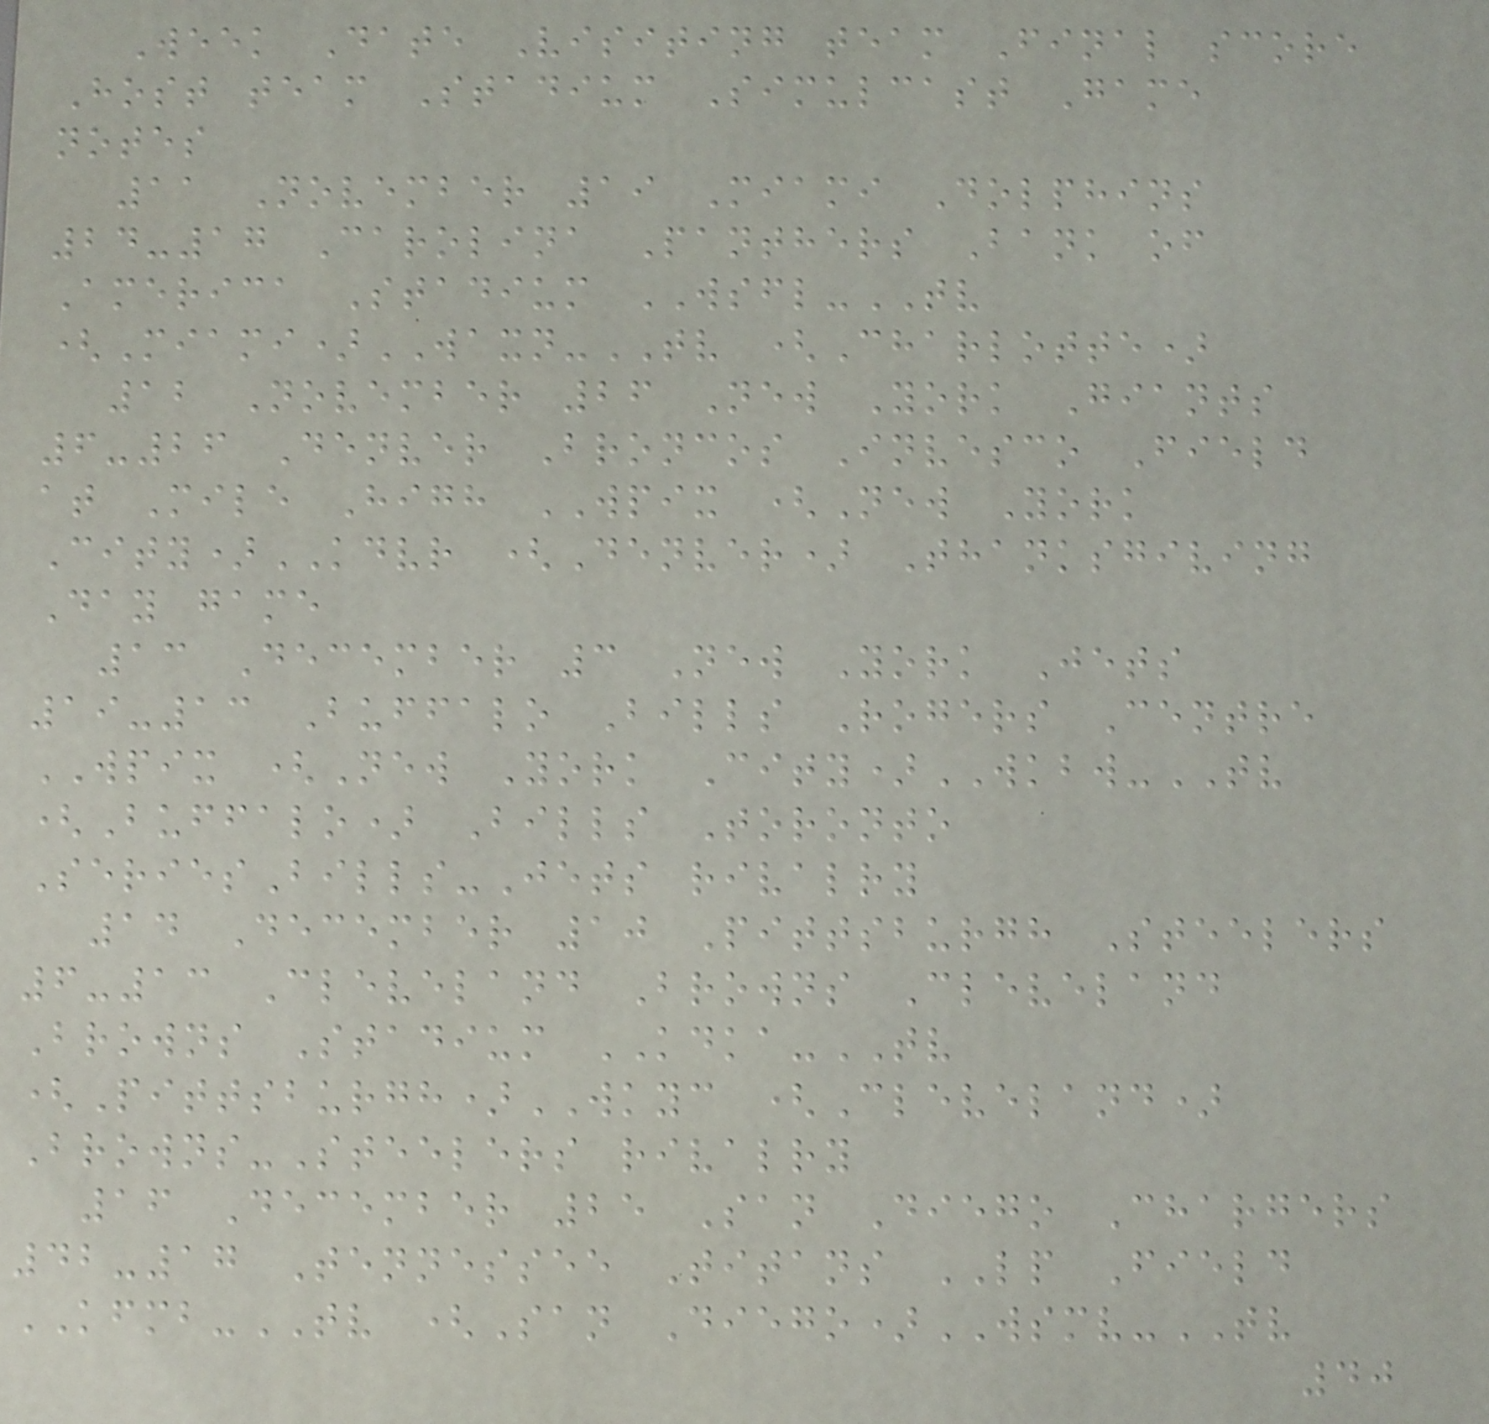Week Date Visiting team Final score
Host team Stadium Simulcast Game
notes
11 November 19 Miami Dolphins
24-17 Carolina Panthers Bank of
America Stadium WSFL-TV
(Miami)WAXN-TV (Charlotte)
12 November 26 New York Giants
6-26 Denver Broncos Invesco Field
at Mile High WPIX (New York
City)KDVR (Denver) Thanksgiving
Day game
13 December 3 New York Jets
19-13 Buffalo Bills Rogers Centre
WPIX (New York City)WKBW-TV
(Buffalo) Bills Toronto
SeriesBills-Jets rivalry
14 December 10 Pittsburgh Steelers
6-13 Cleveland Browns Cleveland
Browns Stadium KDKA-TV
(Pittsburgh)WKYC (Cleveland)
Browns-Steelers rivalry
16 December 25 San Diego Chargers
42-17 Tennessee Titans LP Field
KFMB-TV (San Diego)WSMV-TV
40
